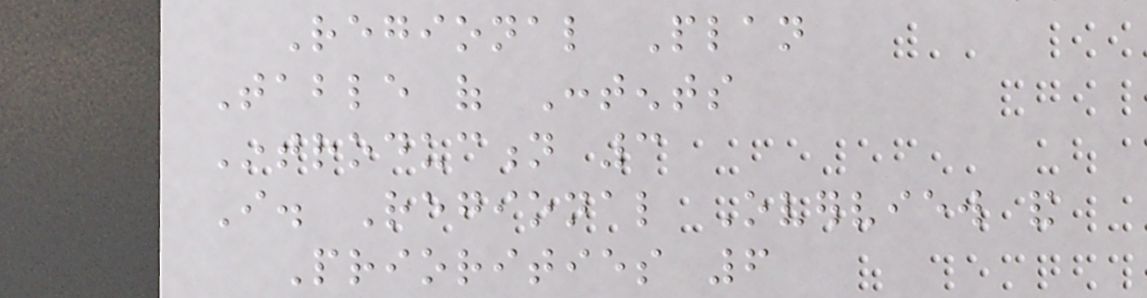Regional Plan
Table of Contents
Introduction 3
I. Regional Overview and
Priorities 6
